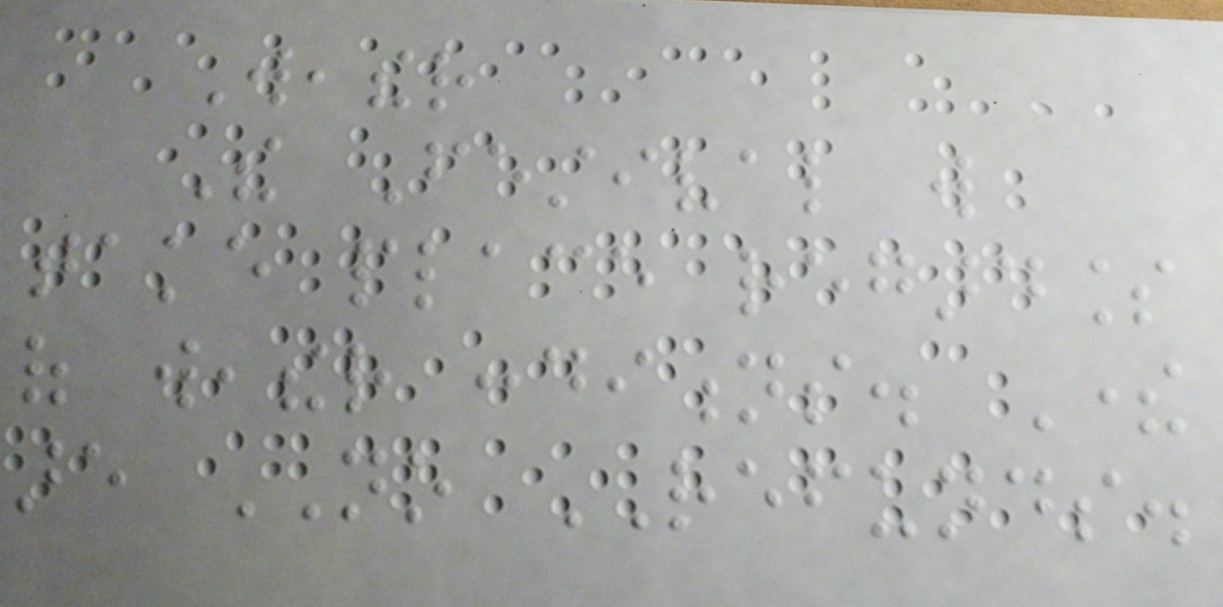Weather
The Festival will
take place regardless
of weather conditions. There
are NO REFUNDS.
